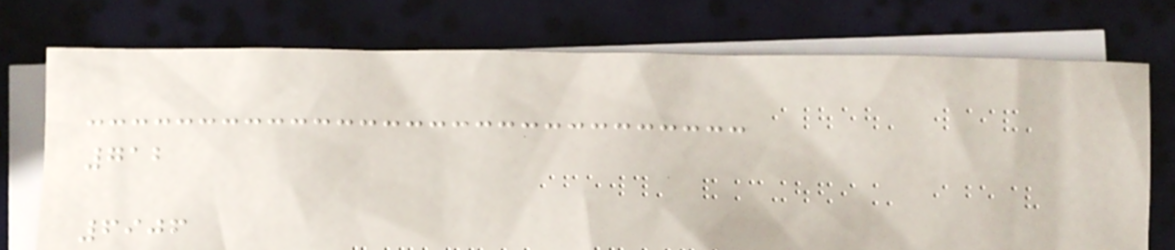712
6906
